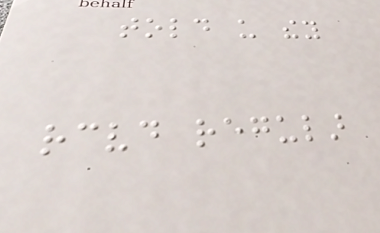told us they
received regular
